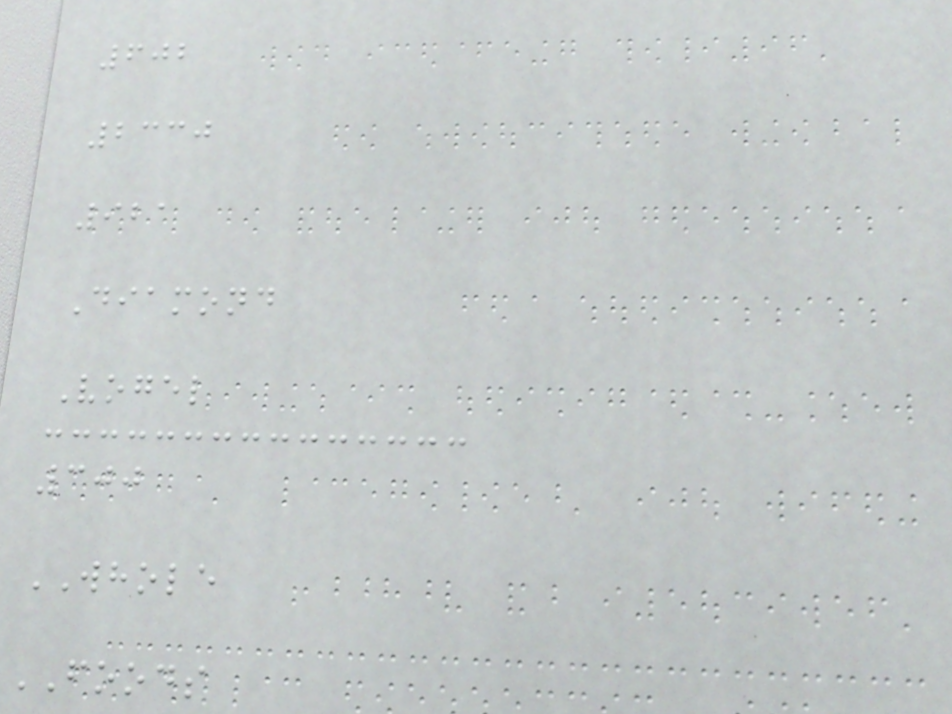602
2330
921
Diamond
Vogel
300
WHOLE
FOODS
